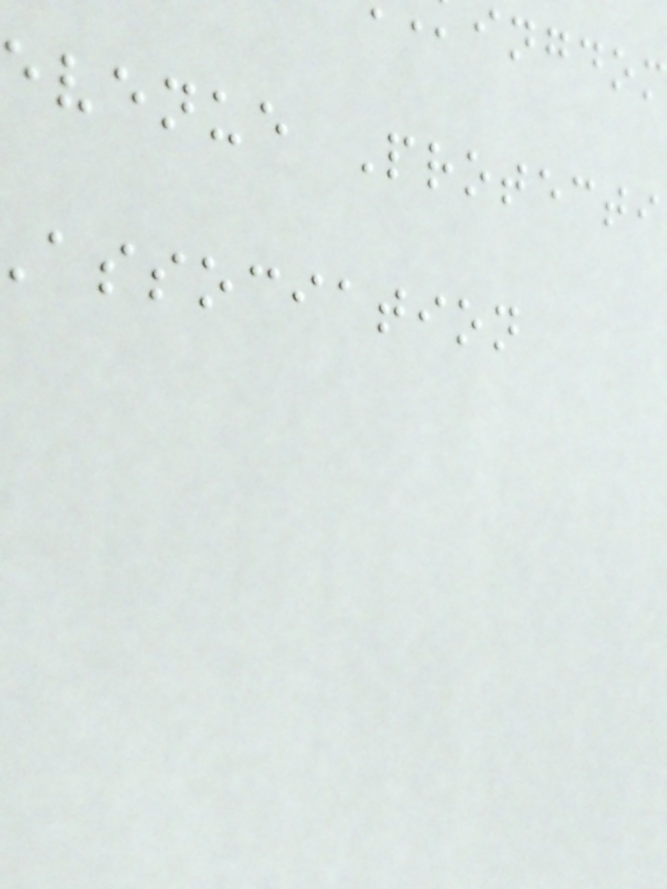ingdom
venue Protecti
association
